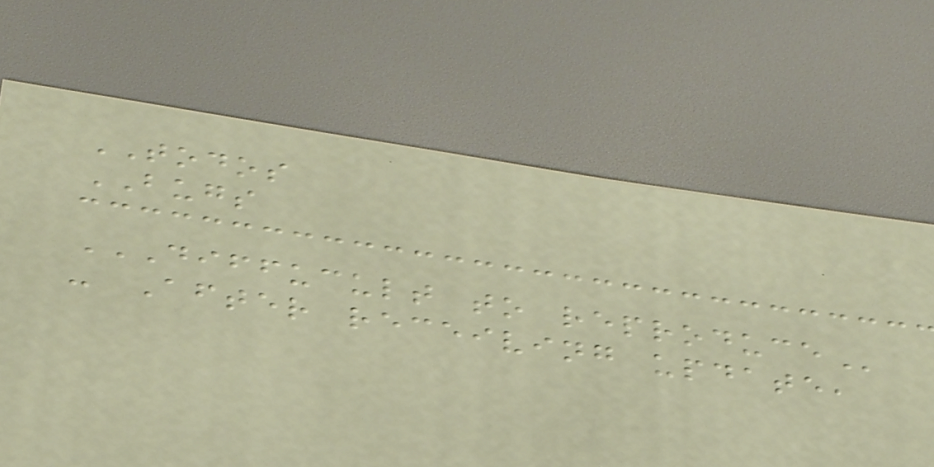TODOS
BUGS
DIFFUCULT TO REPRODUCE
- After receiving update,
